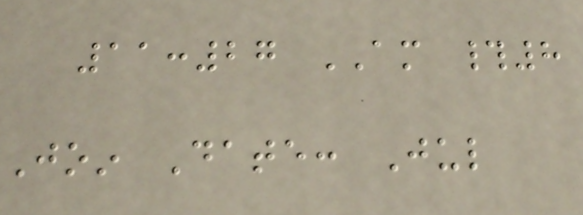11:27 AM #8
Join Date: Jul
